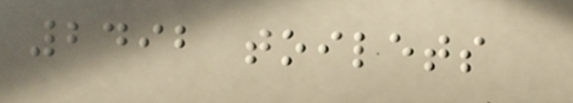2492 toilets
